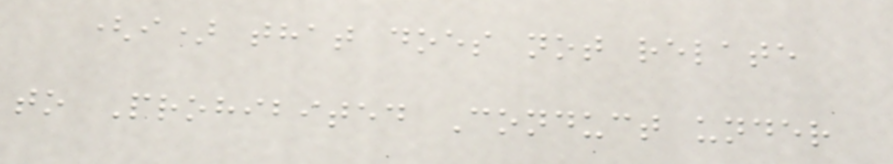(i) that does not relate
to Prohibited Conduct under
